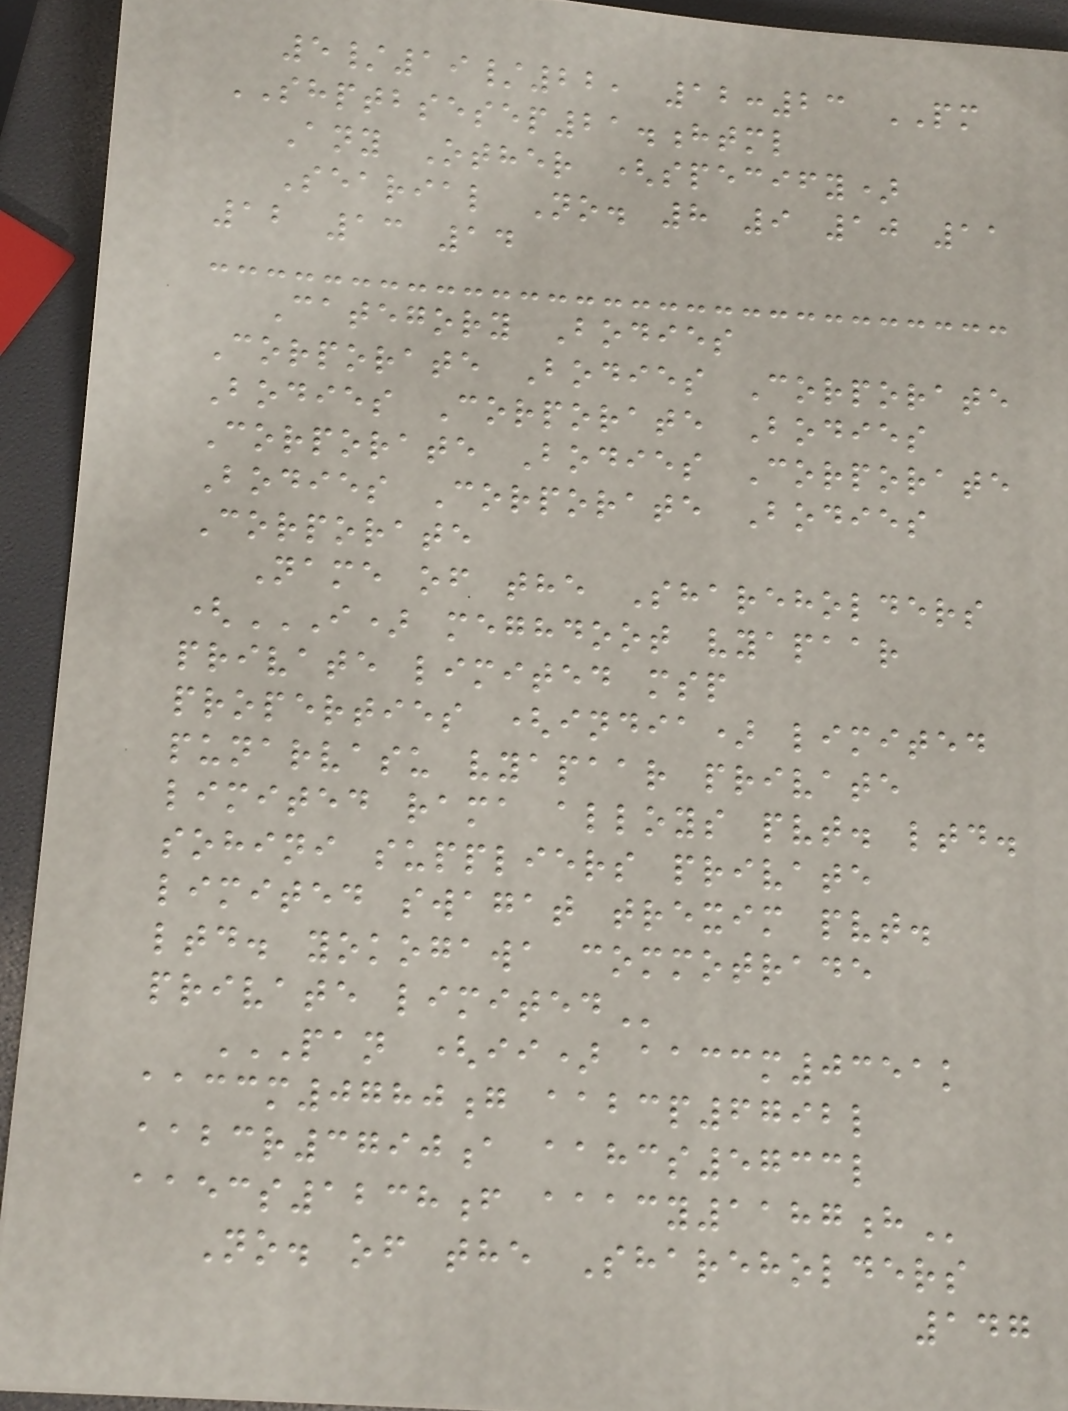5/19/22, 12:23 PM
SHPTBSESEP21.html
Any Other (specify)
Searial No. 8 9 10 11
12 13 14
Category Bodies
Corporate Bodies Corporate
Bodies Corporate Bodies
Corporate Bodies Corporate
Bodies Corporate Bodies
Corporate
Name of the Shareholders
(I) MEGHDOOT VYAPAAR
PRIVATE LIMITED MSP
PROPERTIES (INDIA) LIMITED
PUNARVASU VYAPAAR PRIVATE
LIMITED RAMA ALLOYS PVT. LTD.
SOHINI SUPPLIERS PRIVATE
LIMITED SWAGAT TREXIM PVT.
LTD. YOKOGAWA COMMOTRADE
PRIVATE LIMITED
PAN (II) AACCM0351K
AACCM0780G AABCP6792L
AABCR3790A AAHCS5733L
AAECS1238F AAACY1187H
No. of the Shareholders
147
